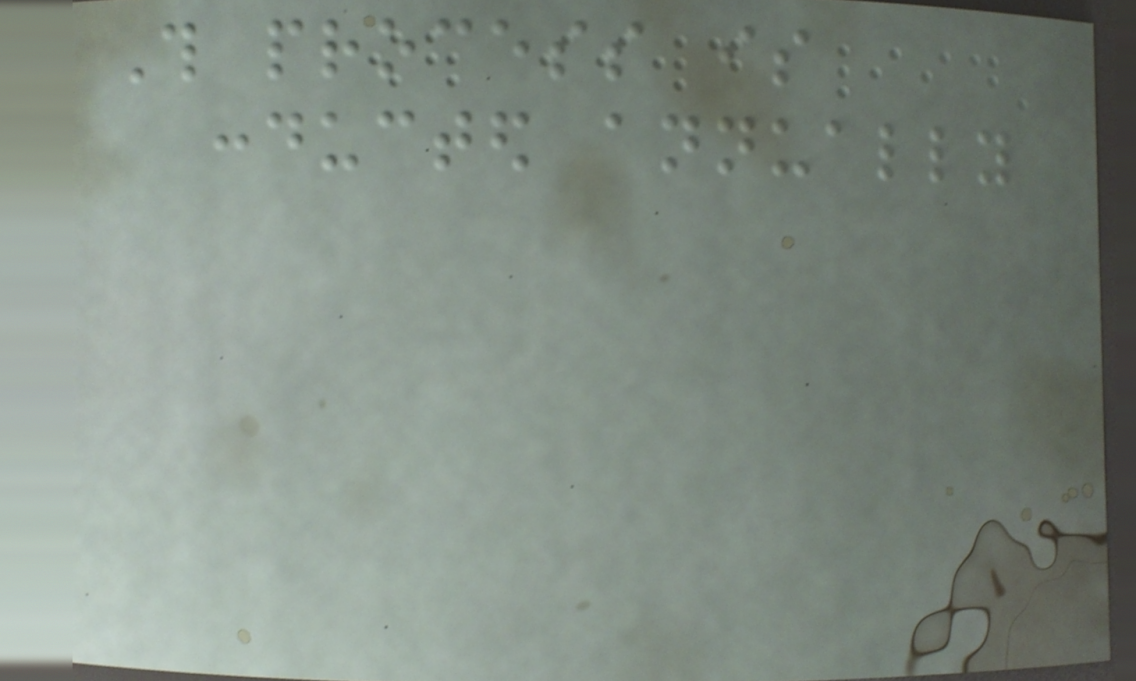This process is
conducted annually
